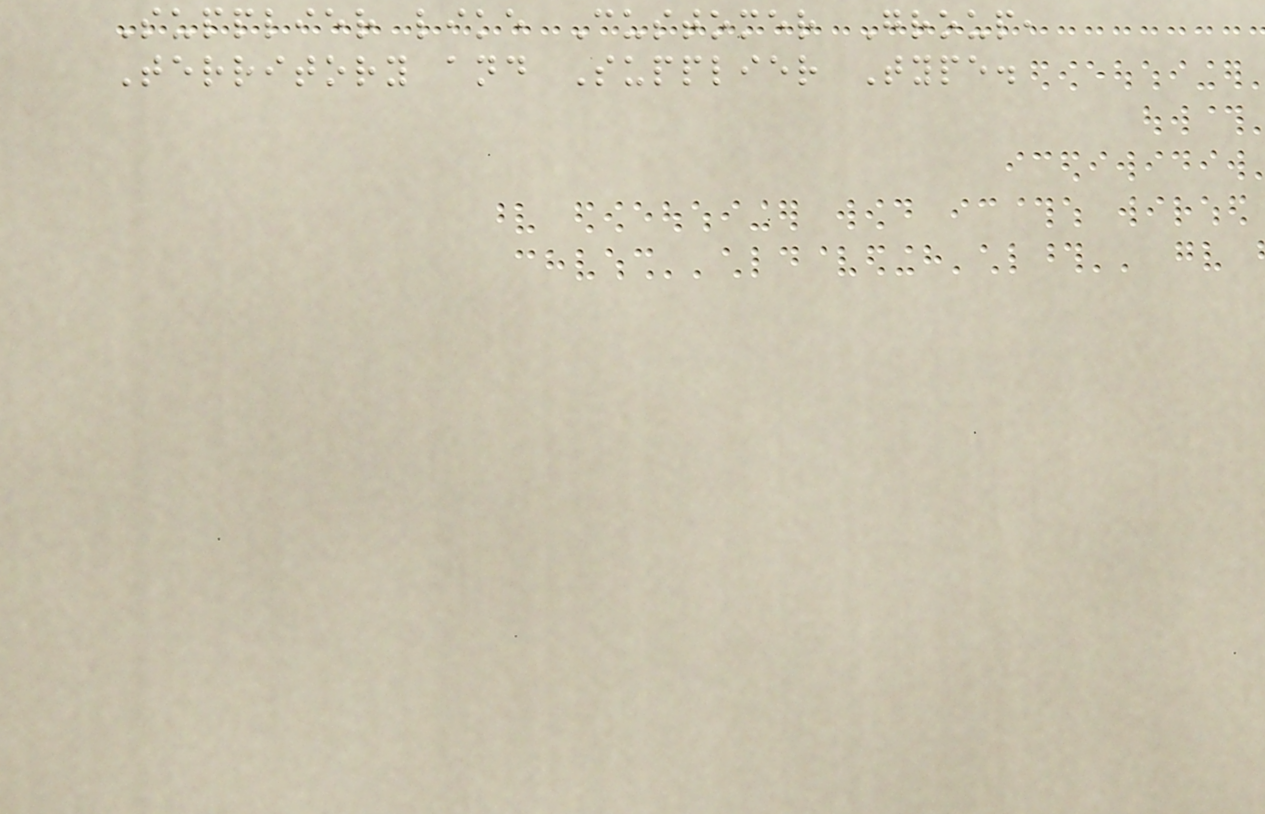Supplier like Customer Group,
Territory and Supplier Type.
